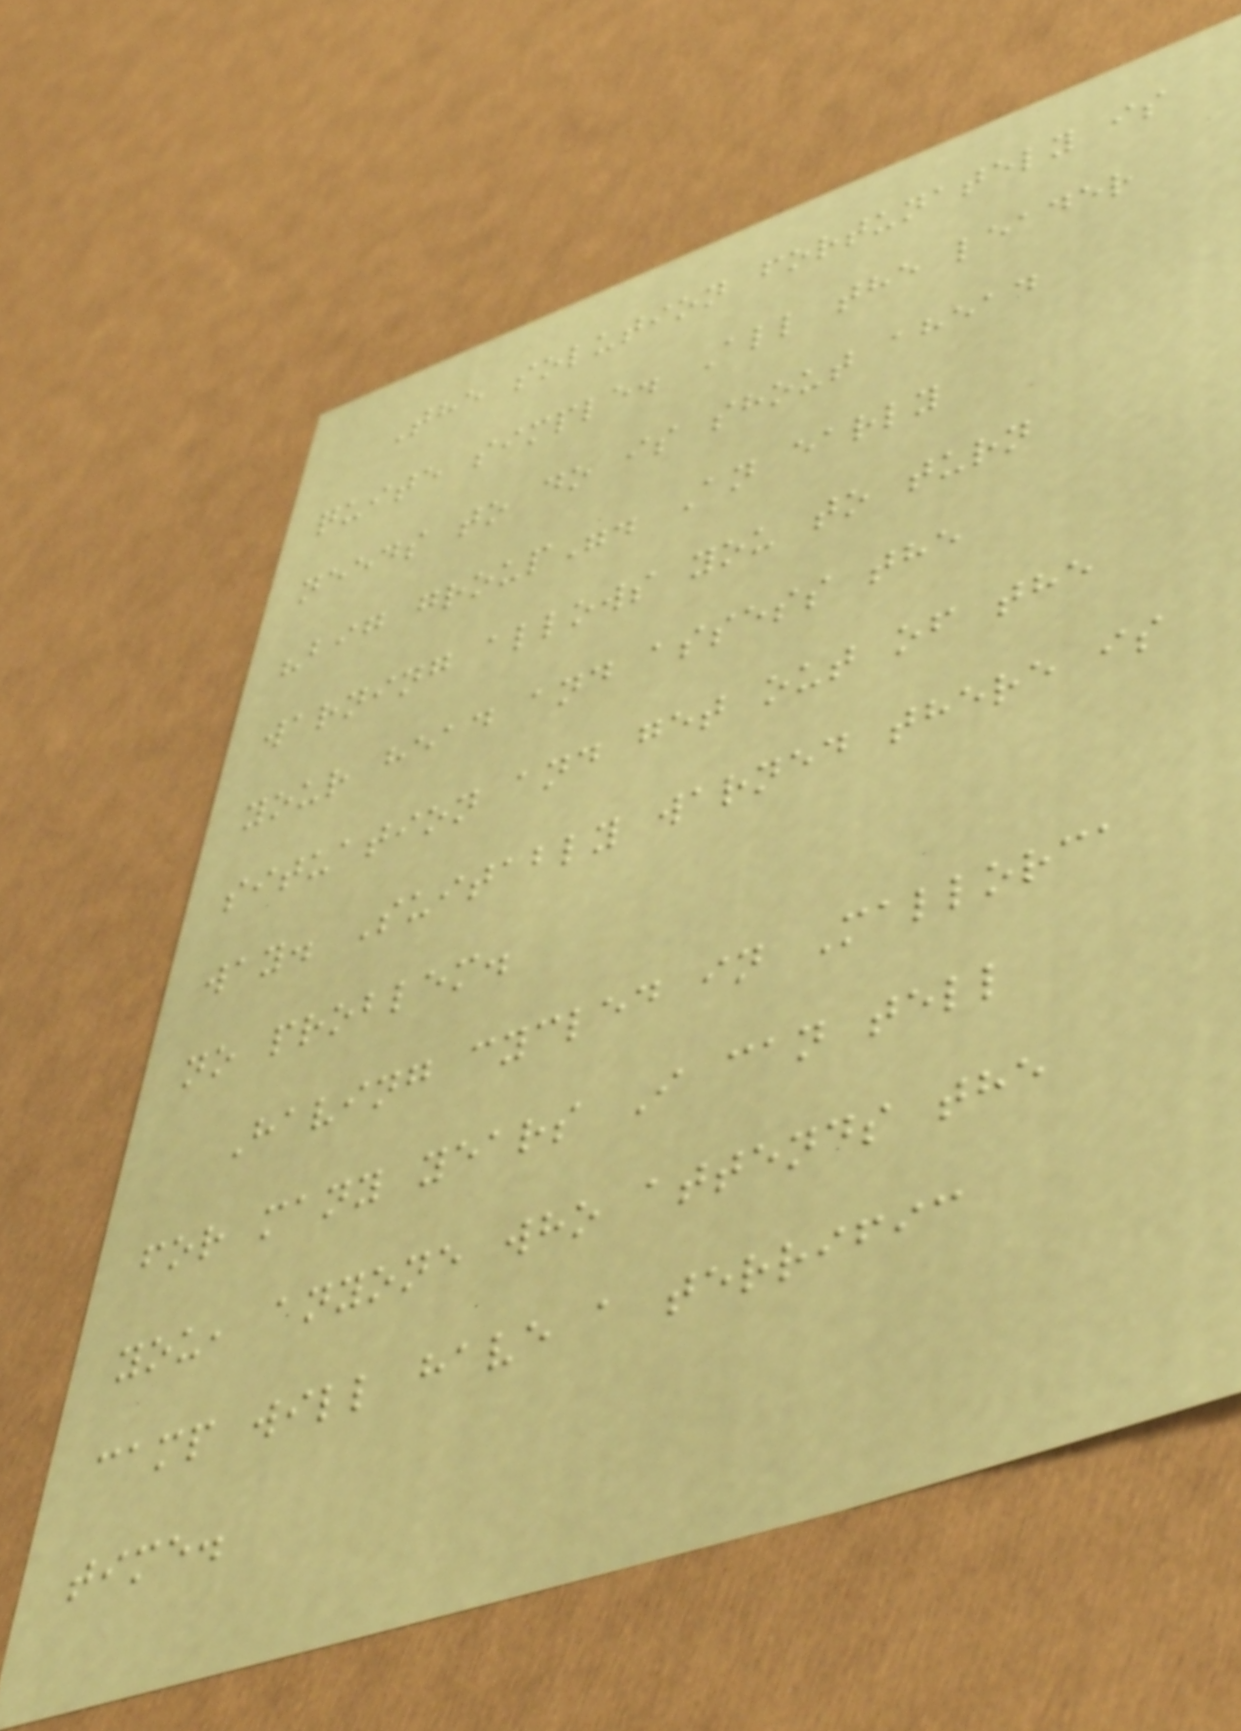The solution fortunately is
quite simple. All the leader
needs to do is shout ahead
"big group". An early
warning allows you to turn
your head and assess the
situation and get out of the
way. Suitably warned there is
no problem.
Having cycled in Mallorca
for many years I can tell
you, anyone who attends the
camp will have a terrific
time.
